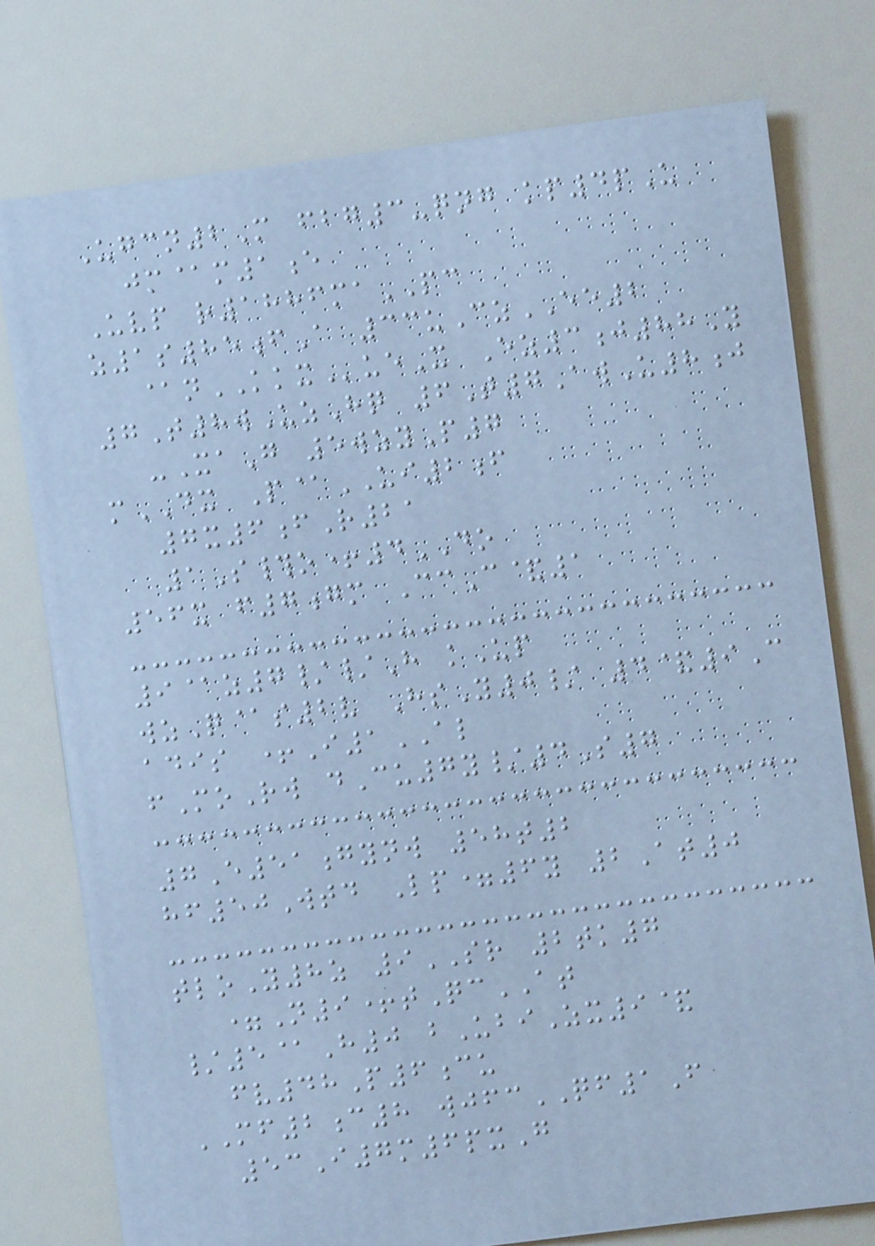Ugcn2M fbg3-qng kp4pU
jm@m1e
Uvp r1886maPC
z1s85fA 33uCzEE2
@nKKXueX Ez3j88Y
7T8wUzHq 6T7AwU8j
-XaG 5wzyP7
mDX P@UI2f
7x6fR21
1S#o+4DO
56x f7gm CcC&1
9@z7//H kUp
wzQ@s2v HsY0/ 4&9C
adis +I1AL
fMoRw dCu7y/4S7
7E51gynw 58t2
hf50Wtd Lp=6y 2At0
tloY8z 9SR 2tk7
=N9+tQcAT
/5@H0 bUbiZx9&
fv48P6cu
MF2c8 wjfcQF1F
53I7m6pxG
